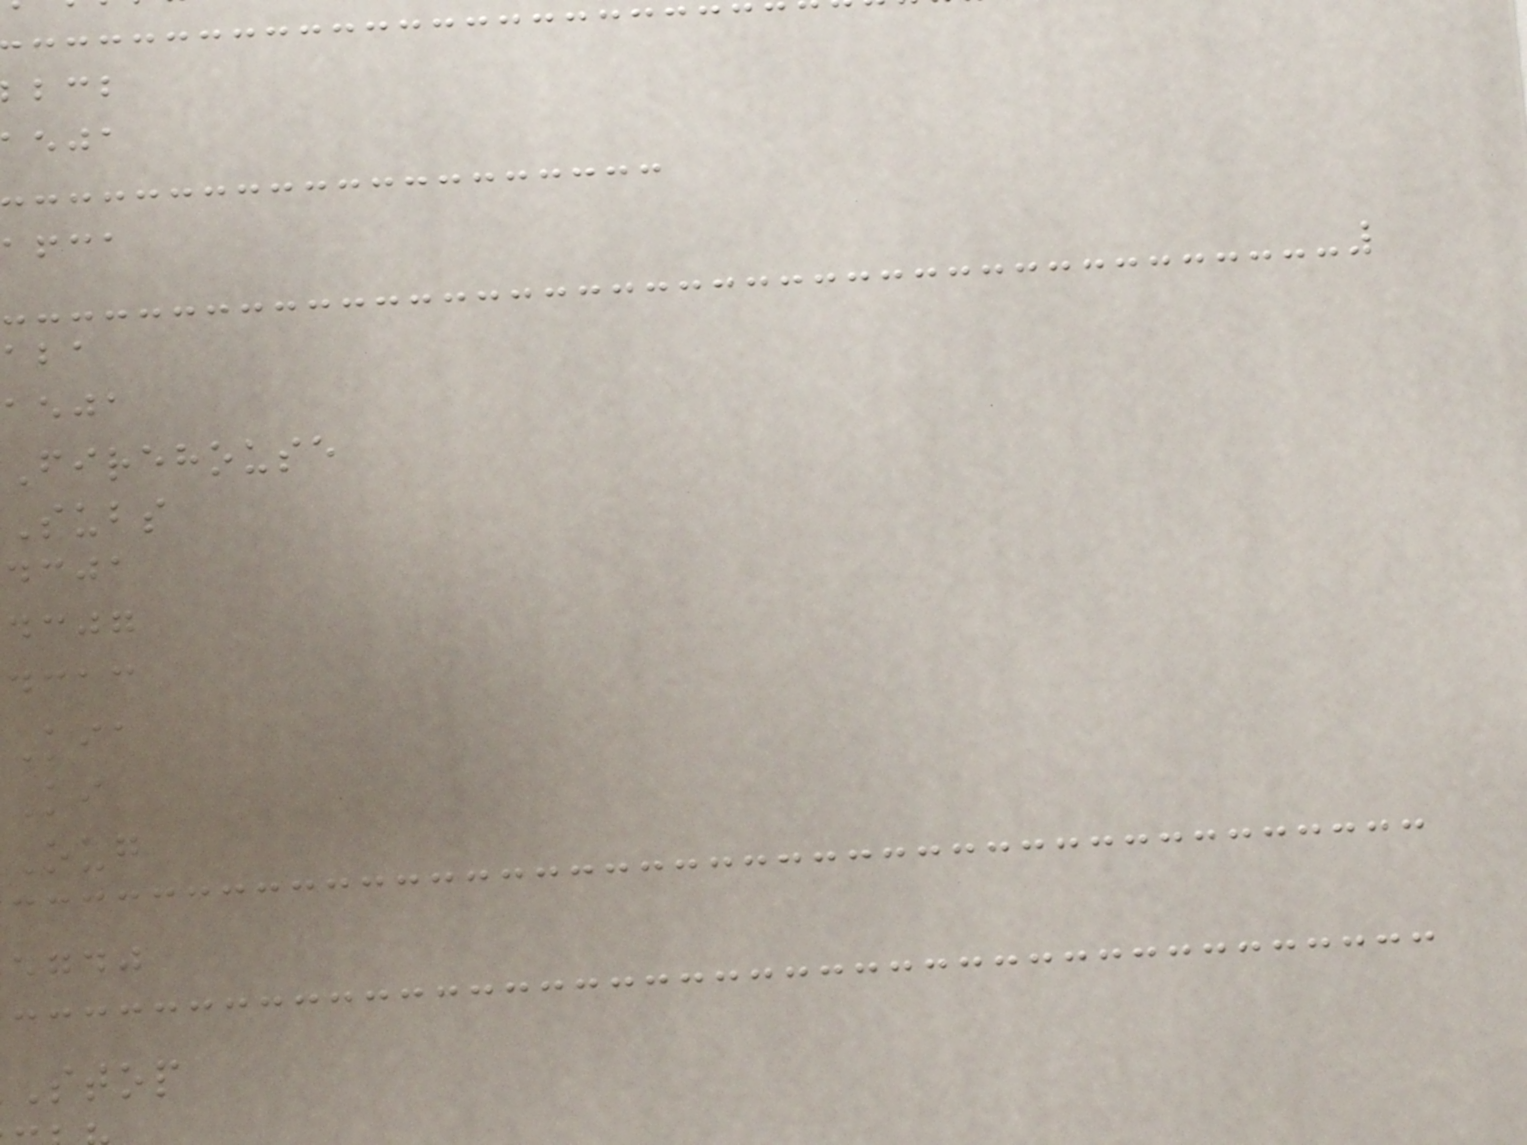afca
aeja
firehouse
subs
dcja
dcjg
dcac
egdj
stop
